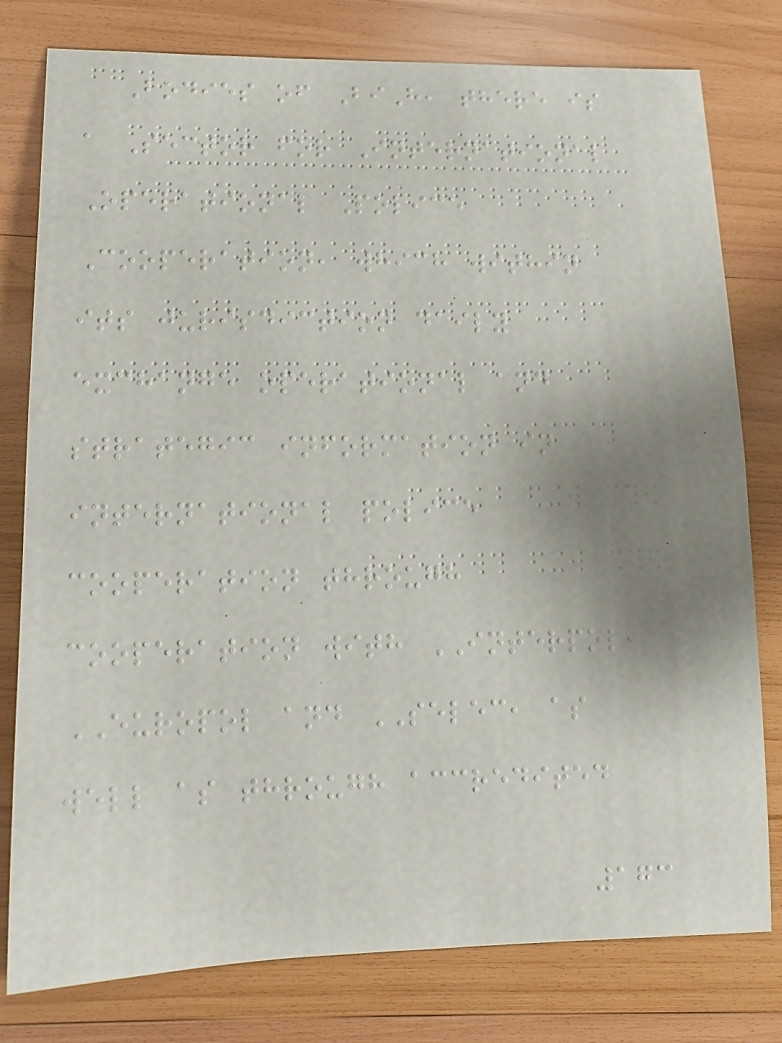Bodies of BiH, there is
a Sector for International
Operational Police
Cooperation, which within
its jurisdiction daily
exchange operational and
strategic information in
international police
cooperation through
cooperation with INTERPOL,
EUROPOL and SELEC, as
well as through accredited
173
